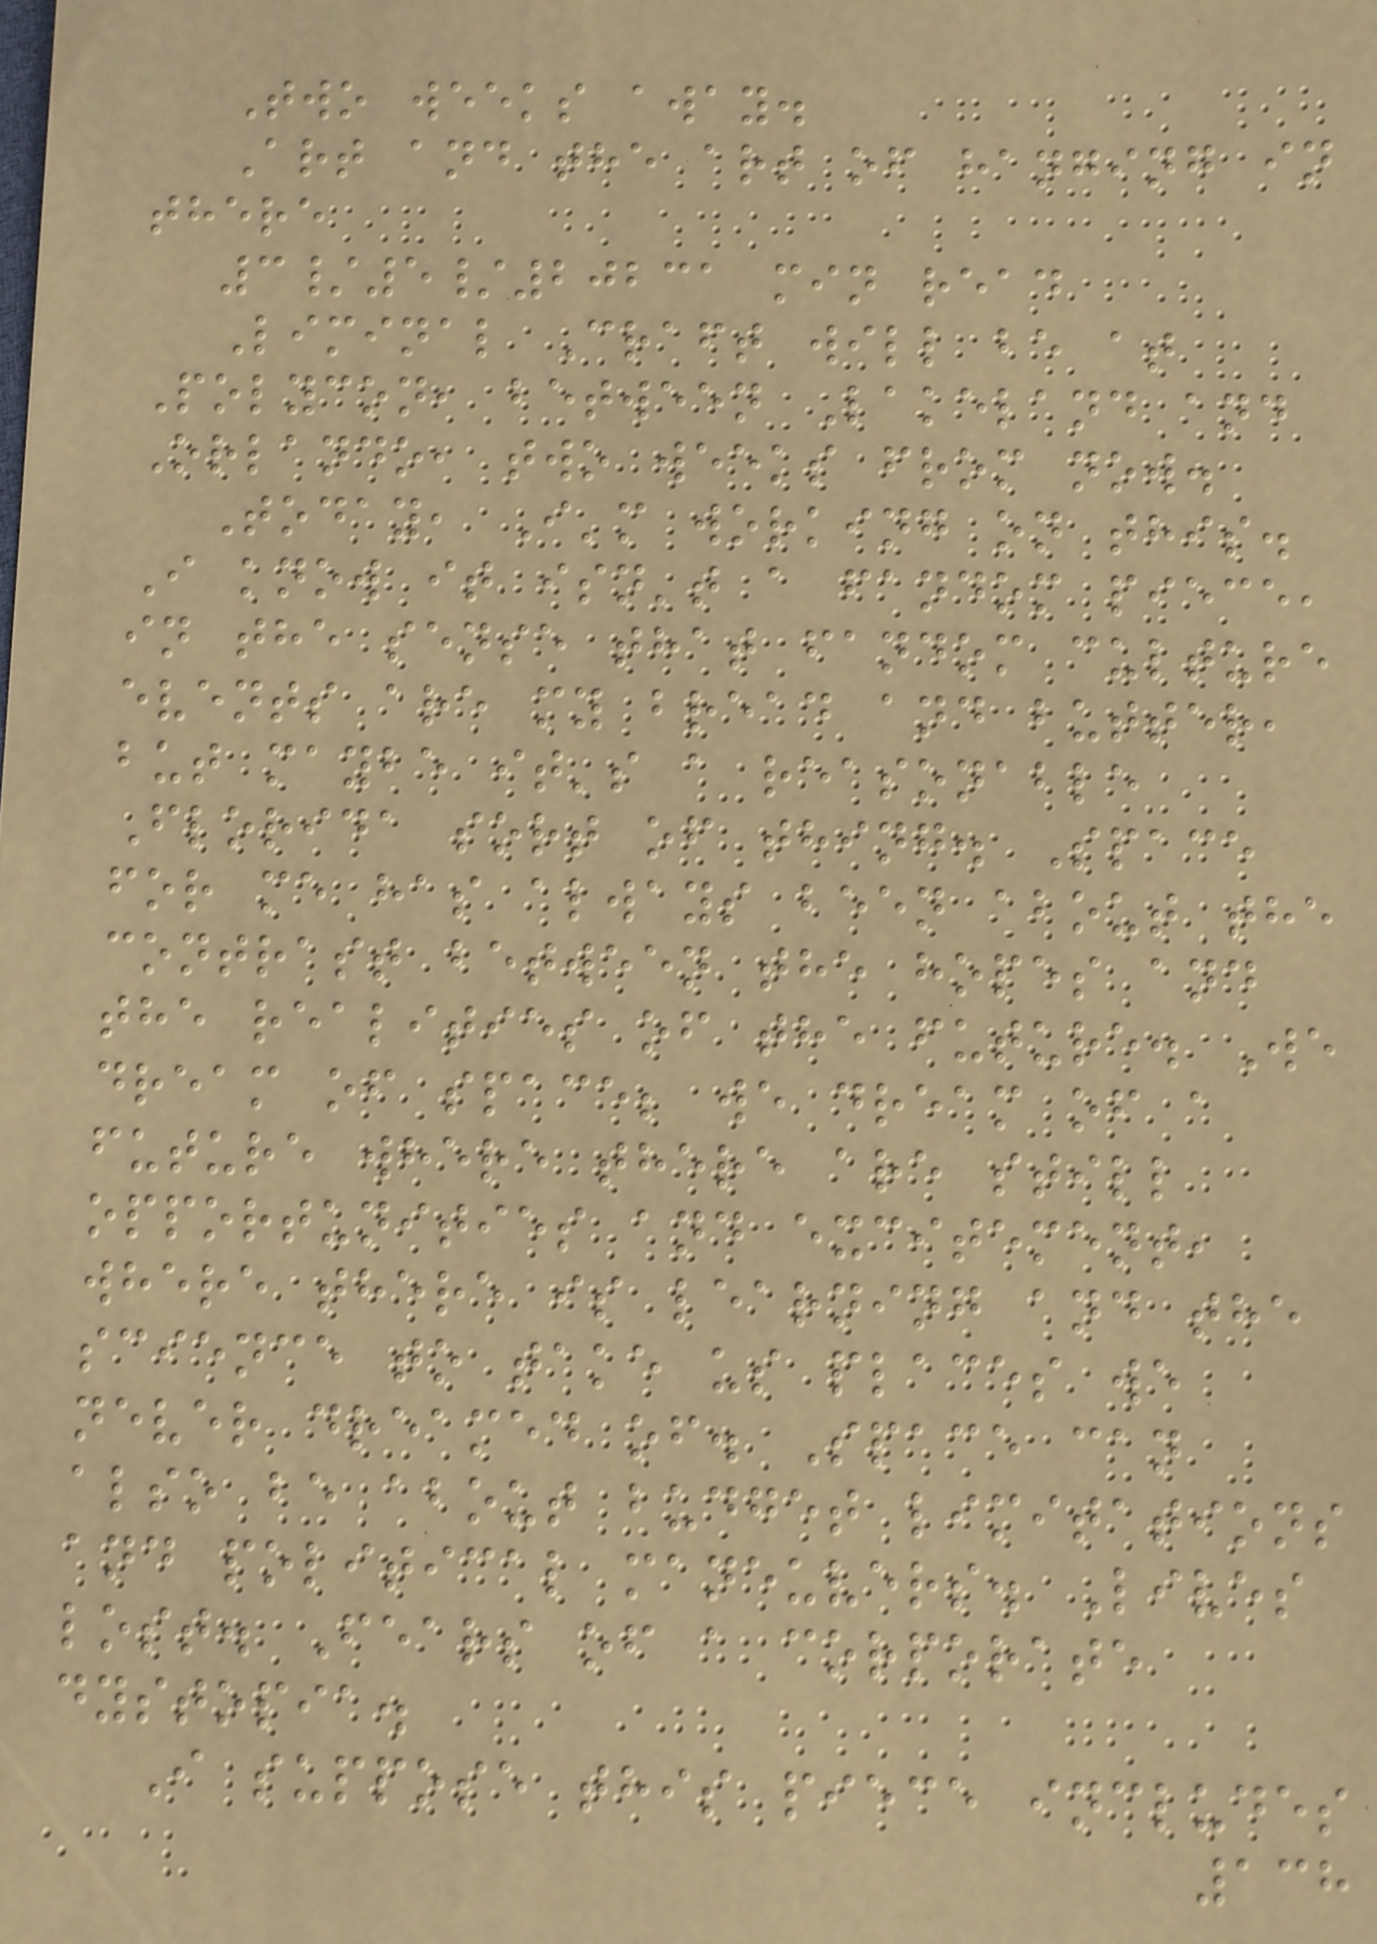Two weeks away.
Art and the art of hanging in
there
3/5/20231 min read
Liminal Craft will be at
Polycon, between Lakeland and
Orlando, two weeks from now.
Today, I'm working on this.
I know it isn't a fandom piece,
in the sense that fandom culture
events are my bread and butter,
but maybe it's a reasonable
Florida sort of thing. Space
for me has always been about the
contrast between the hopes and
the realities of the future. We
dream of space; we dream of a
future where there are still
opportunities and excitement,
where there is learning and the
science to take us places we
never dreamed of. Space can
also be about budget limitations
and political maneuvers. Lives
lost. Fears of a corporate
dystopia.
I suppose this piece includes
138
